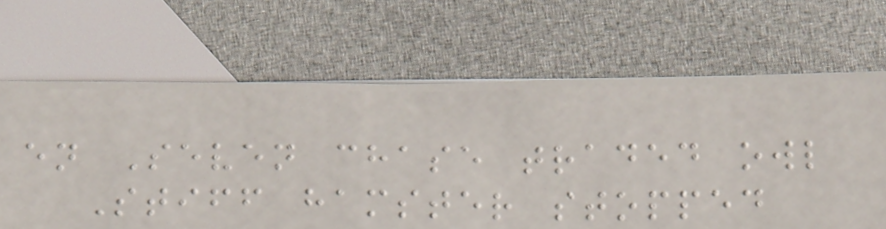en Seven chase traded owl
Stiff hamster stopped
